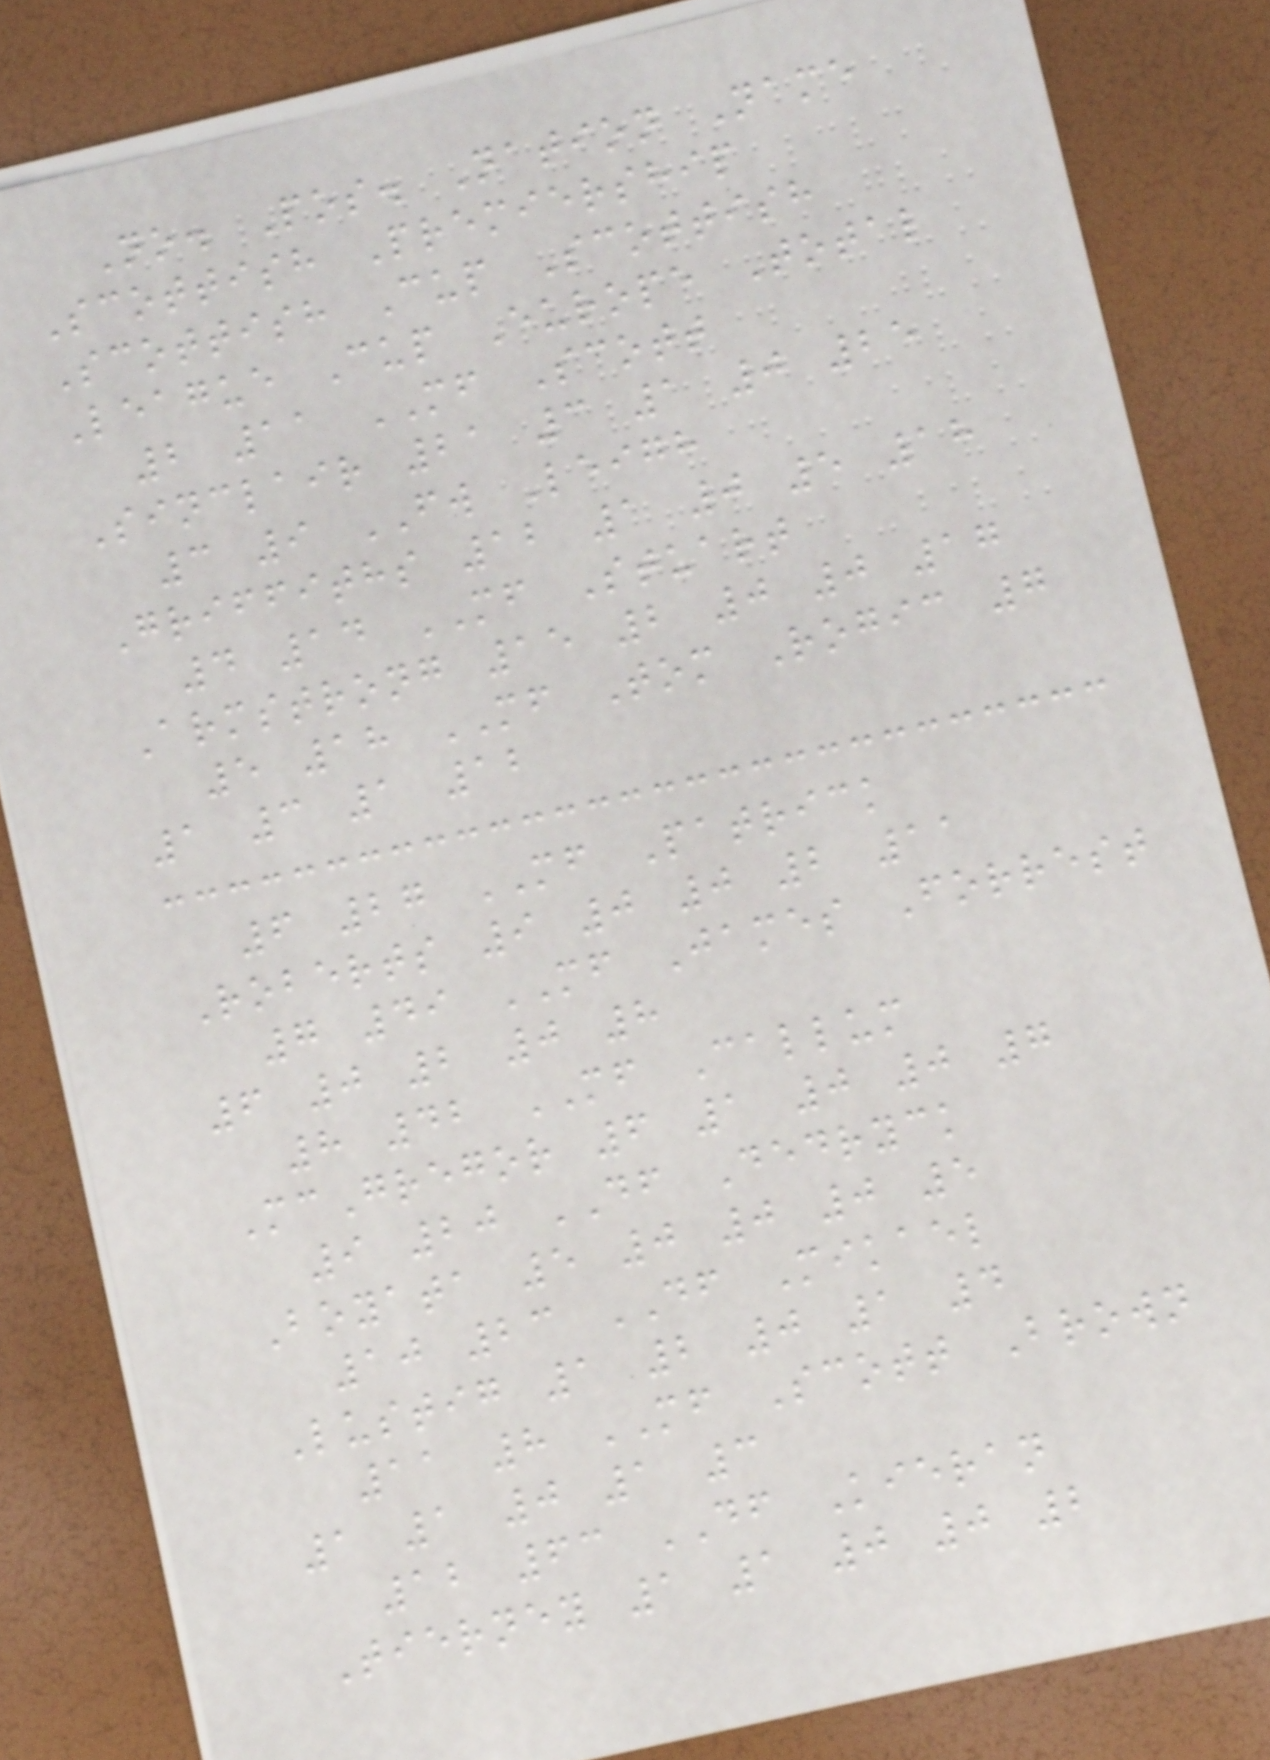No. Pos. Nation Name
Scottish Premiership
Scottish Cup Scottish
League Cup Europe Total
2 11 MF Scott
Sinclair 21 3 1 0 25
3 9 FW Leigh
Griffiths 12 1 0 5 18
4 14 MF Stuart
Armstrong 15 2 0 0 17
5 18 MF Tom Rogic 7
1 3 1 12
6 27 MF Patrick
Roberts 9 0 0 2 11
7 49 MF James Forrest
6 0 2 0 8
8 42 MF Callum
McGregor 6 1 0 0 7
9 20 DF Dedryck
Boyata 5 0 0 0 5
10 23 DF Mikael
Lustig 1 2 0 1 4
11 8 MF Scott Brown
1 1 0 1 3
12 63 DF Kieran
Tierney 1 1 0 0 2
